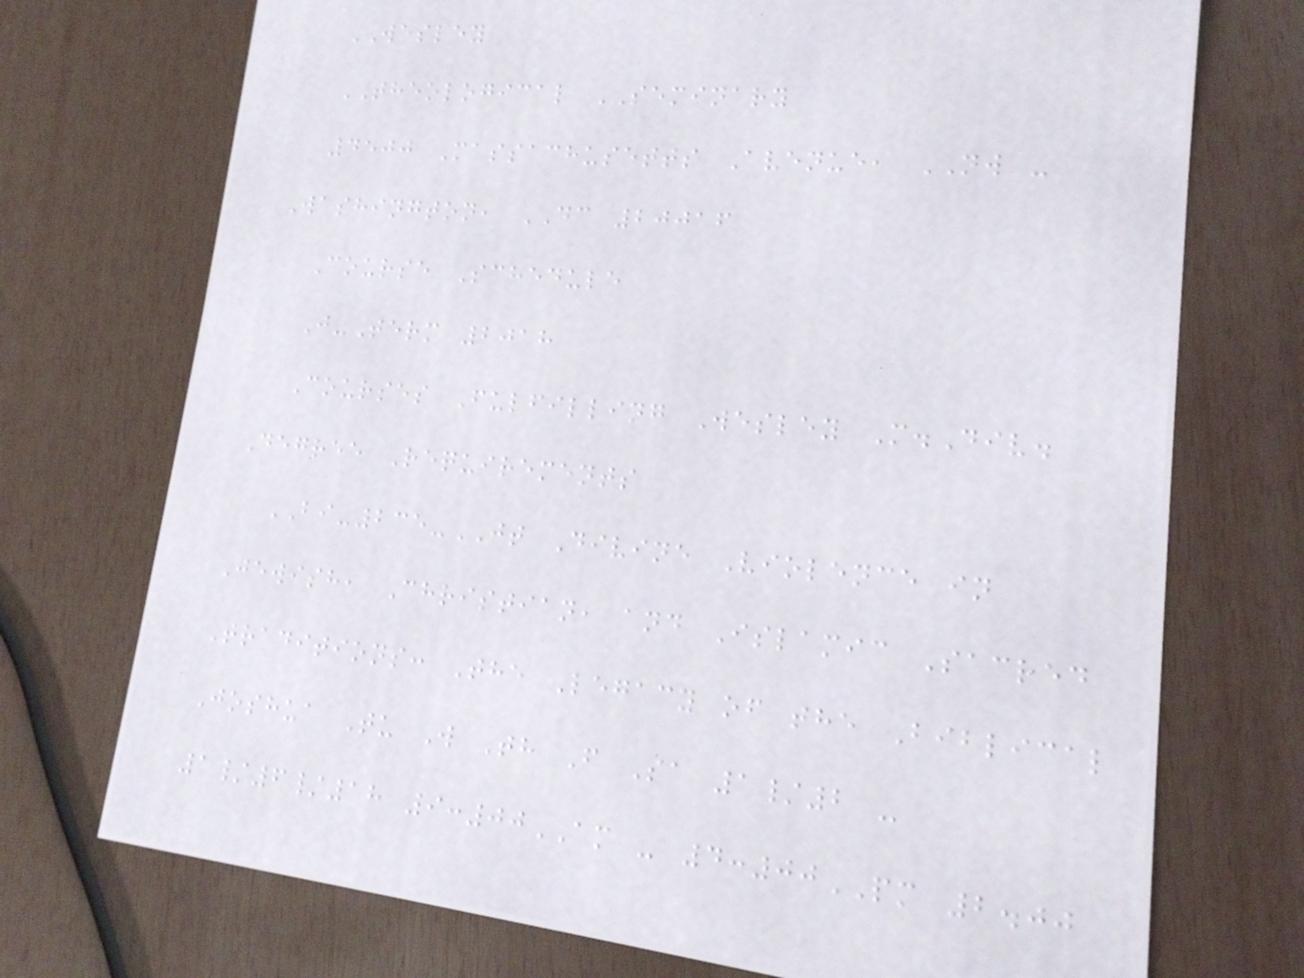WESLEY
THEOLOGICAL SEMINARY
4500 Massachusetts Avenue, NW -
Washington, DC 20016
Course Schedule
J-Term 2018
Courses Fulfilling Wesley M.Div.
Degree Requirements
BI-235-JT Divine Violence in
Jewish, Christian, and Islamic Sacred
Traditions: The Legacy of the Biblical
Joshua Tu W Th F Sa 1/2 -
1/6/18 9:00AM - 4:00PM 2.00
